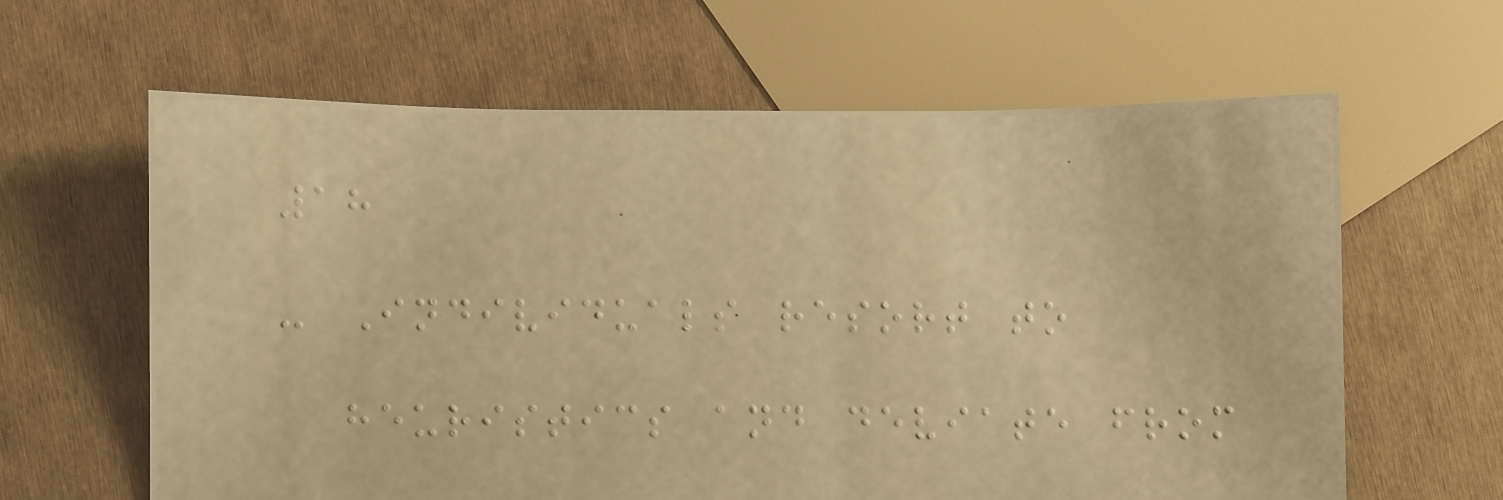18
- Individuals resort to
heuristics and deviate from
